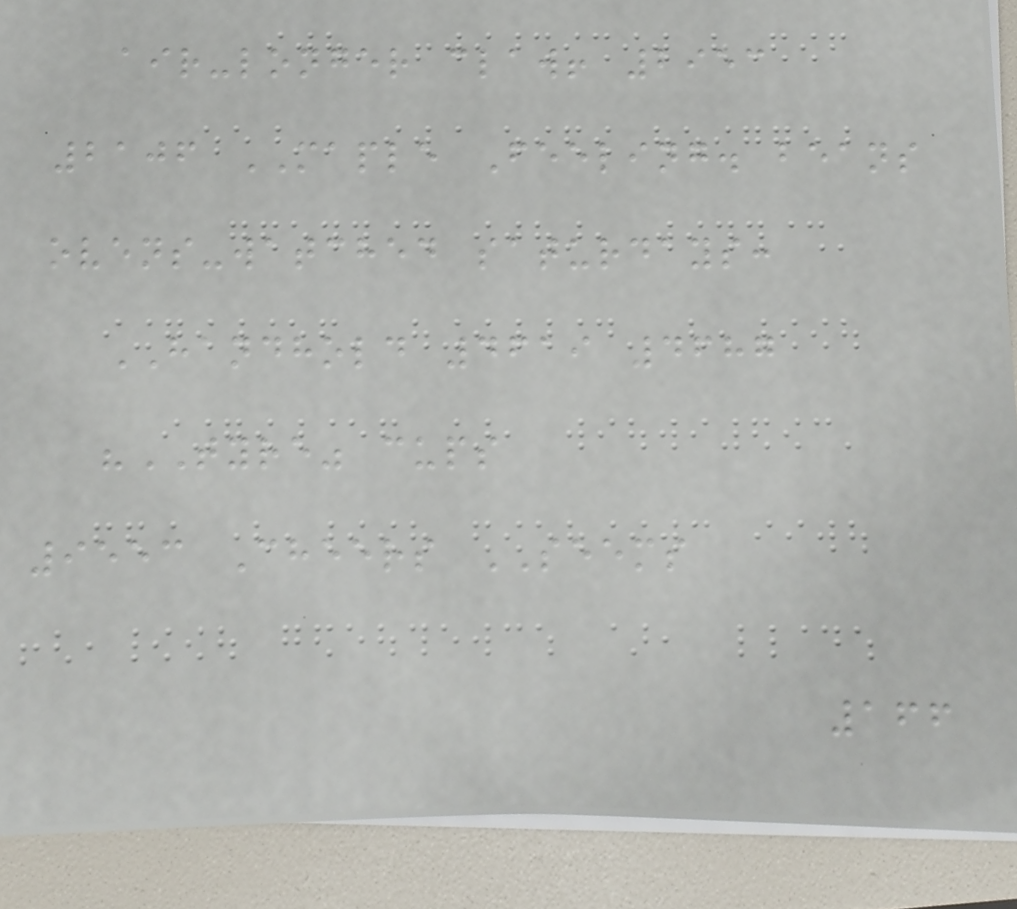air-longer claw! 2953
2106 MAPLE Feeling. beans
ovens-watched saturdays:
HANDHOLD 4619 4687
"TYRE" cups
9553 Cheers SEEMS
166
